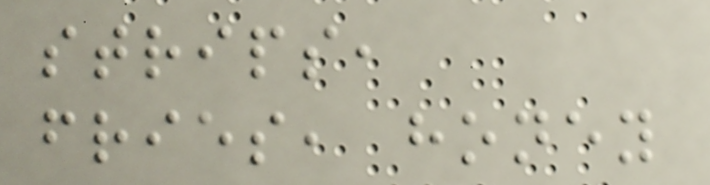strips,
fries, honey
